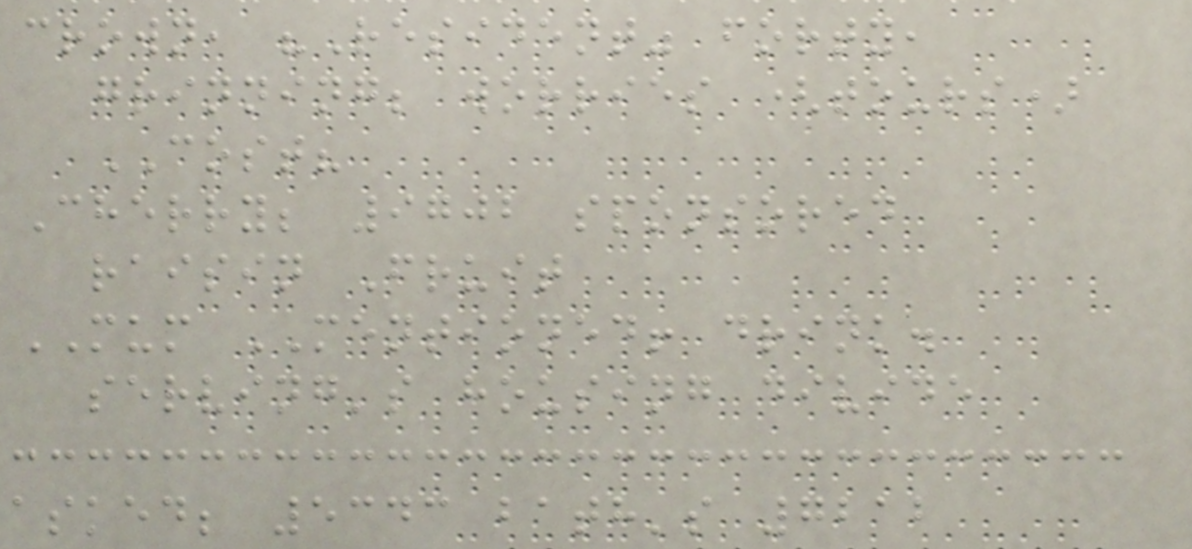crown, "Resident" forty,
grinning; worries (tours)
COST?
Cherry; 9702 sponsored
raisin Fruit
MUM MENTIONED! drink.
serving's housing divide
asked; 5343 bath's 7212
